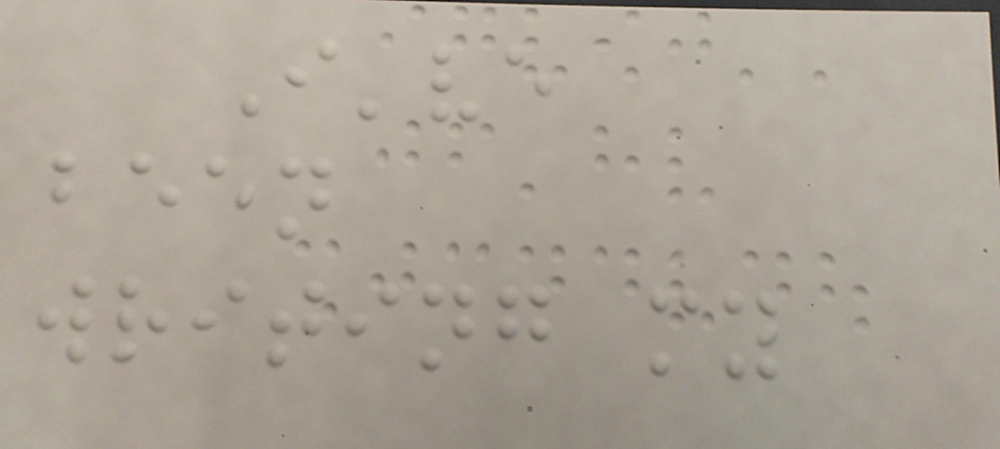I've
been
writing my
